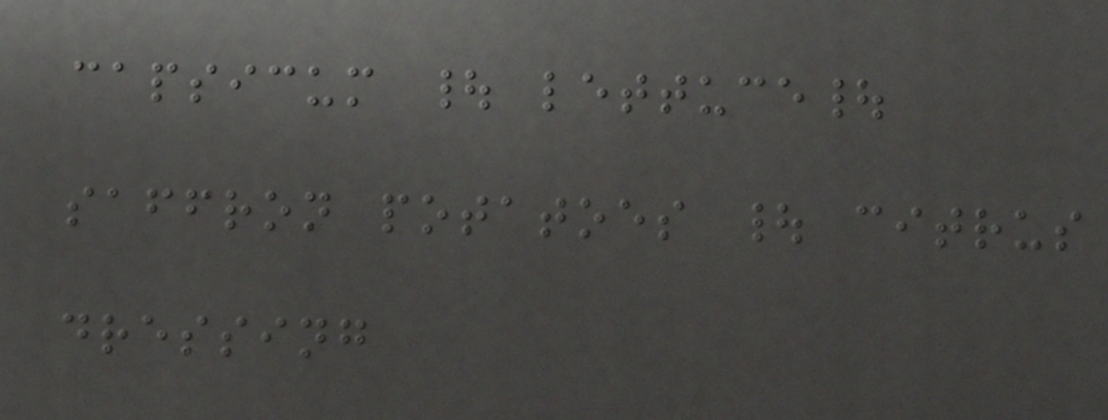capsicum | lettuce|
saffron potatoes | citrus
dressing
